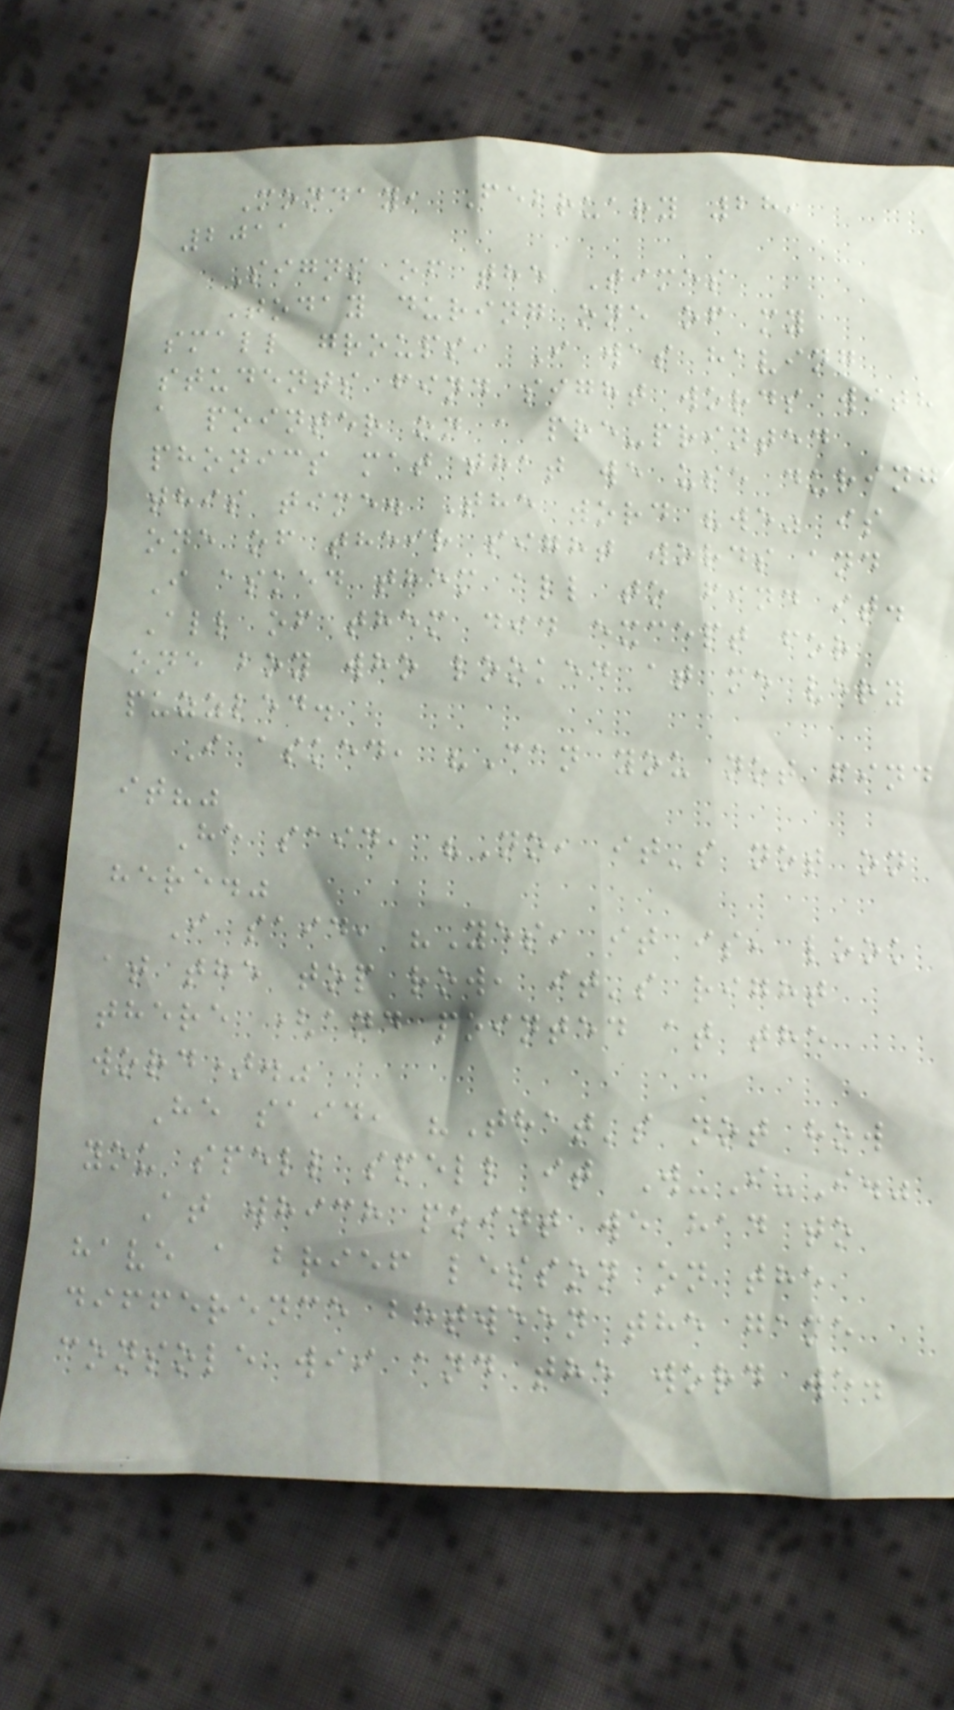Monday, February 28,
2011
Signs of the Times
Today during one of my
small groups, I was having
students find sight words with
a pointer on a pre-printed
phonics mat that we use during
this time. The word "we" is
one of their sight words and
I asked them all to find it.
All of them did except for
one boy who looked at me very
puzzled.
I asked, "Can you not find
it?"
He said, "No, it's not on
here."
I said, "Yes, it is, look
at the top row, it's right
there (and pointed at the
word)."
He said, "That's not how
you spell spell it W-I-I."
At which point we had to
have a brief lesson on the
difference between the game
console wii and the word we.
